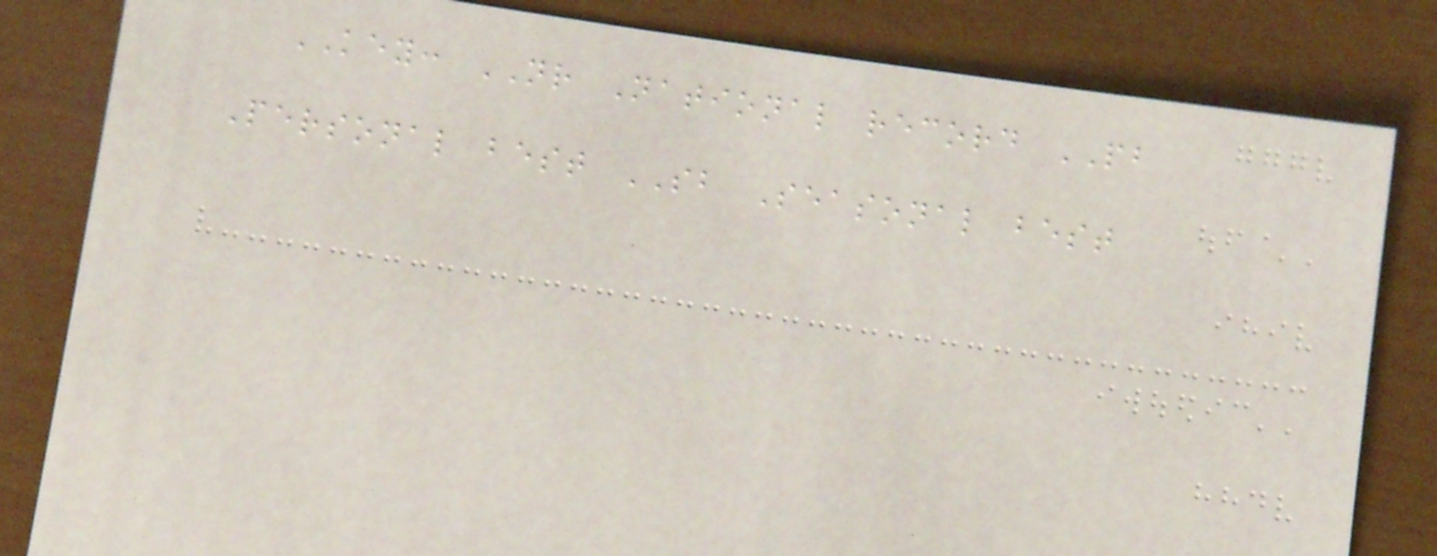KEY: NR National record PB
Personal best SB Seasonal best
